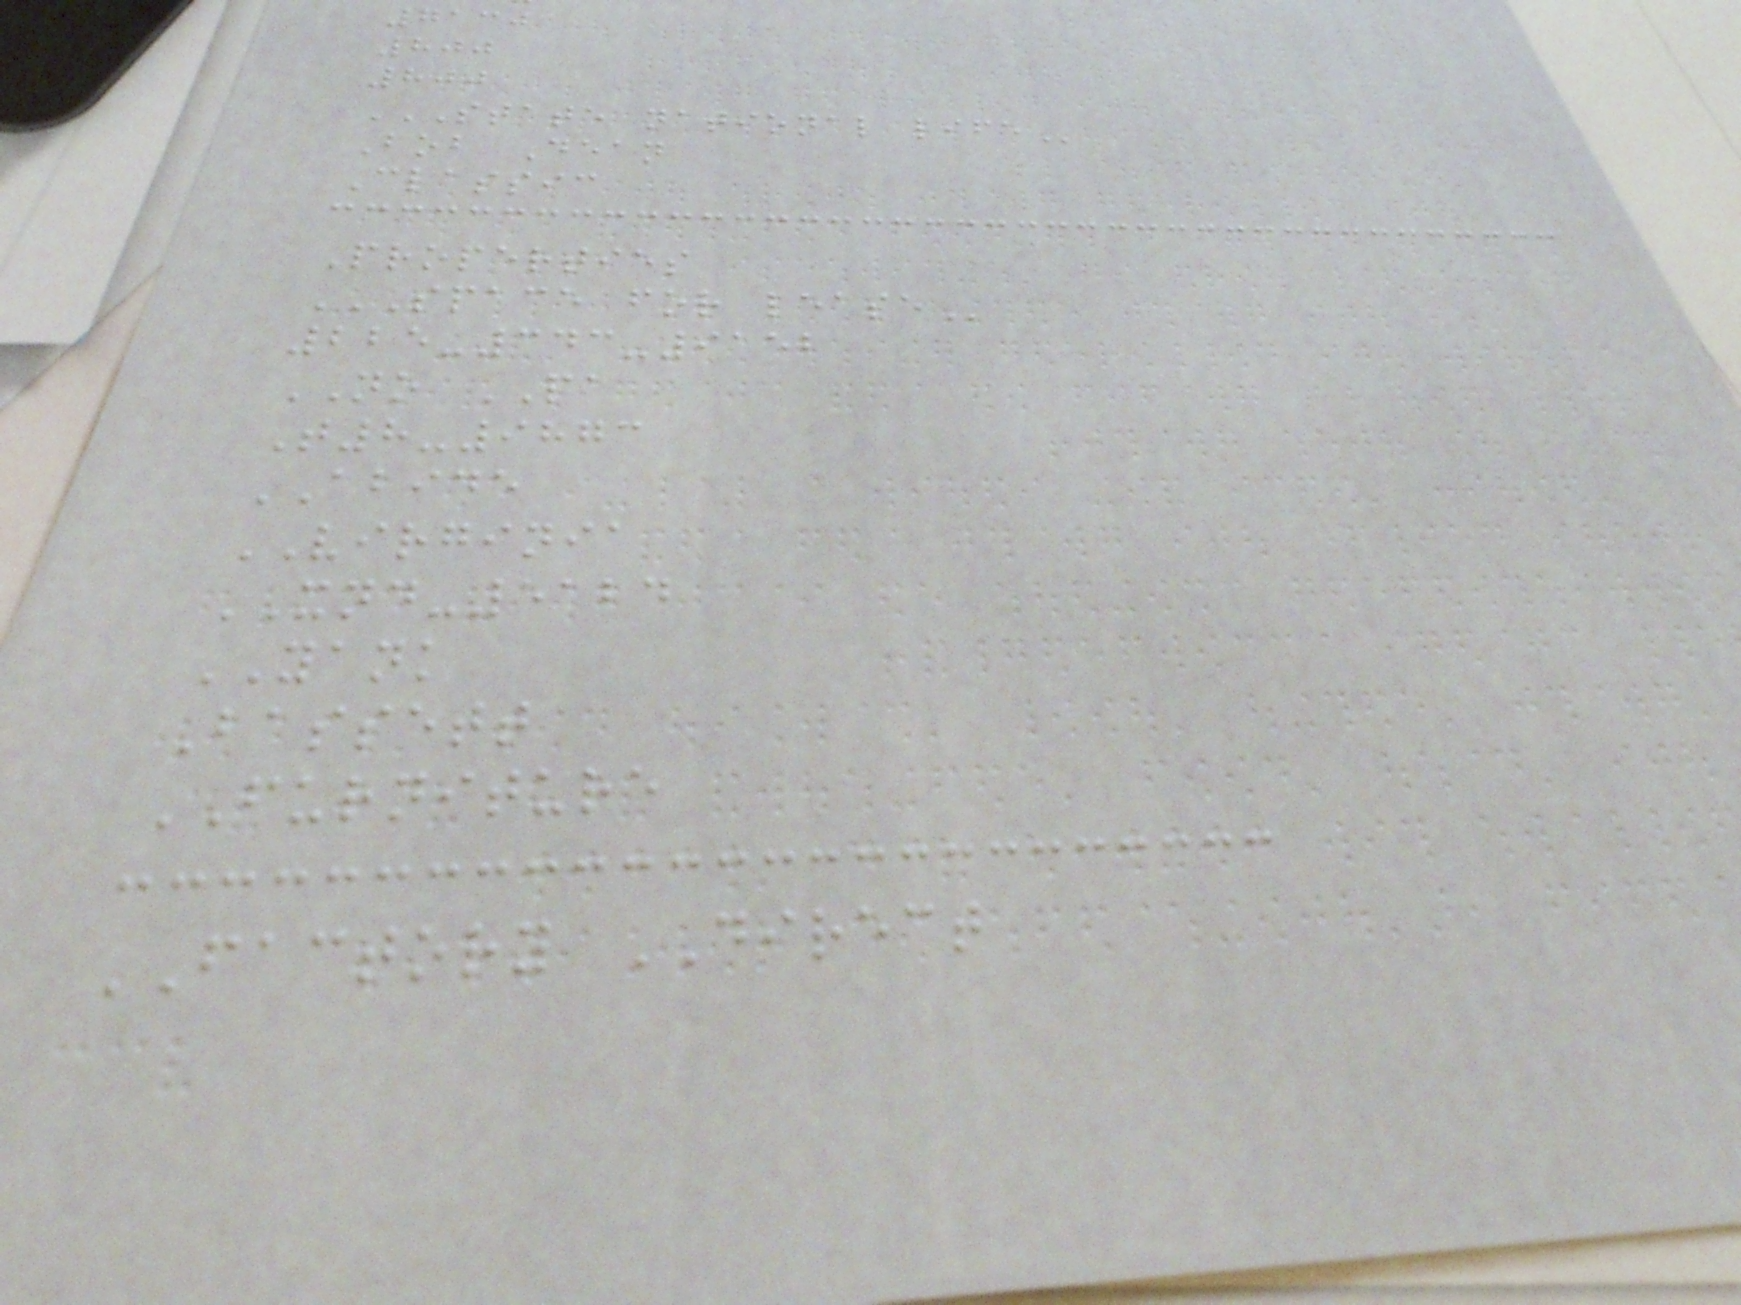7130
800
800
STATE NATIONAL LIFE
Bob Dean
Classic
Properties
SPACE FOR LEASE
225-343-9152
NO PA
T8-9873
ABIDE
VIRGINIA
XND-5124
YANK
Bassett
FURNITURE
FACTORY DIRECT
